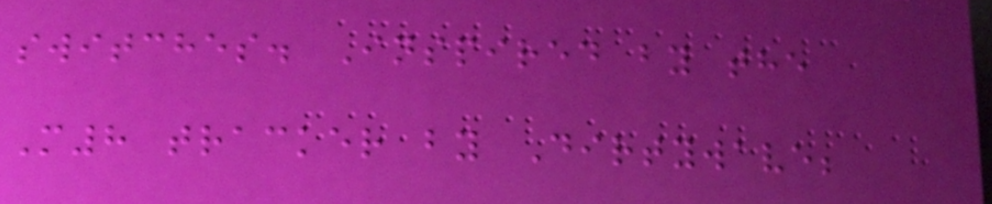switches. Inspired by the
M8 tracker by Dirtywave;
